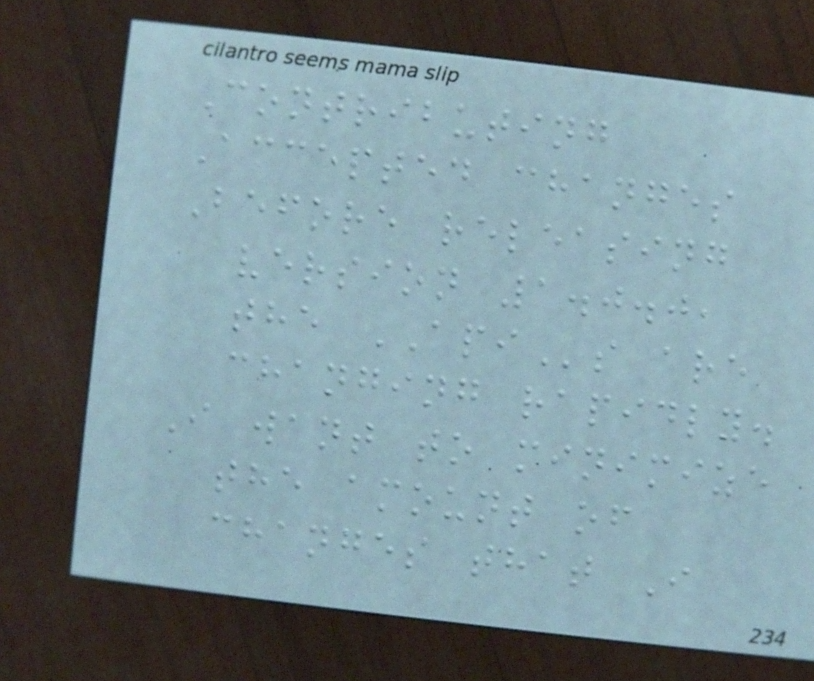Contributing
Accepted changes
Before releasing
version 1.0.0,
the APIs are
changing rapidly.
I want to minimize
the amount of
changes that I
